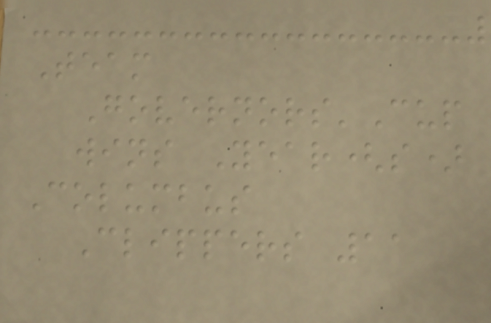Team
Governors'Cup
wins Year(s)
Columbus
Clippers 11
